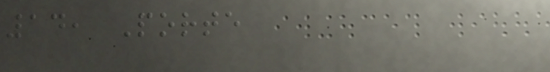14, Porte
